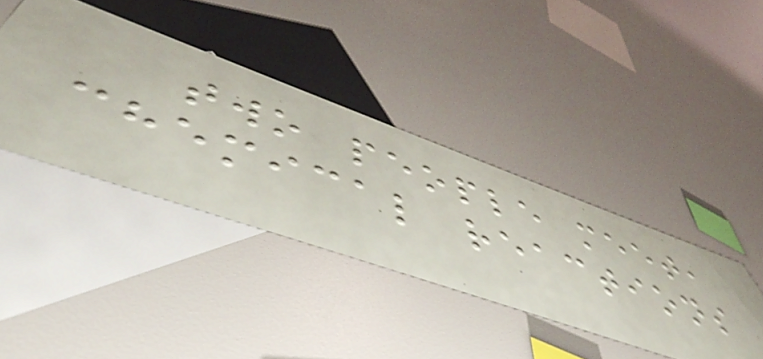two people meet,
chemical reactions
